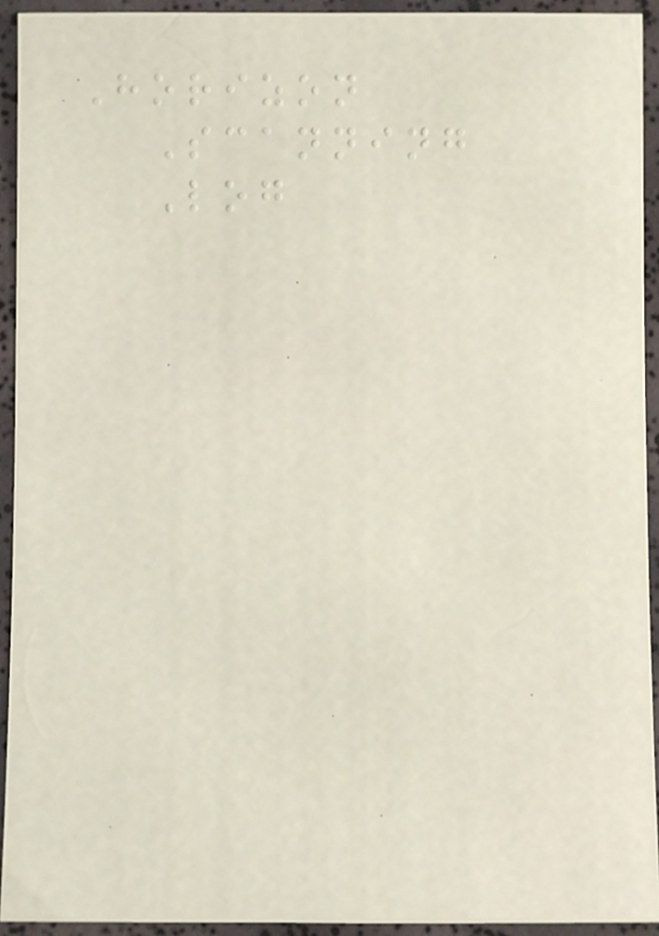Horizon
Scanning
Log
